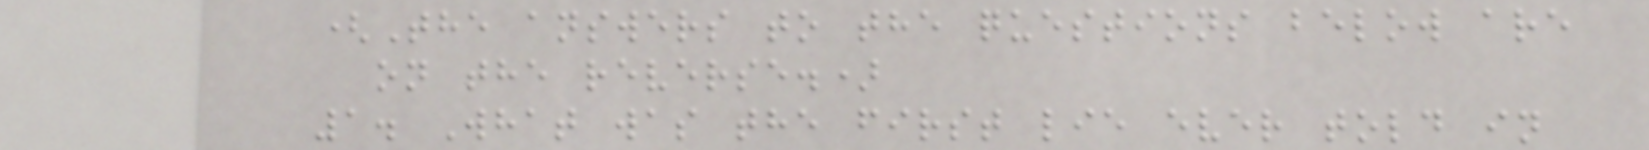(The answers to the questions below are
on the reverse.)
1. What was the first lie ever told in
